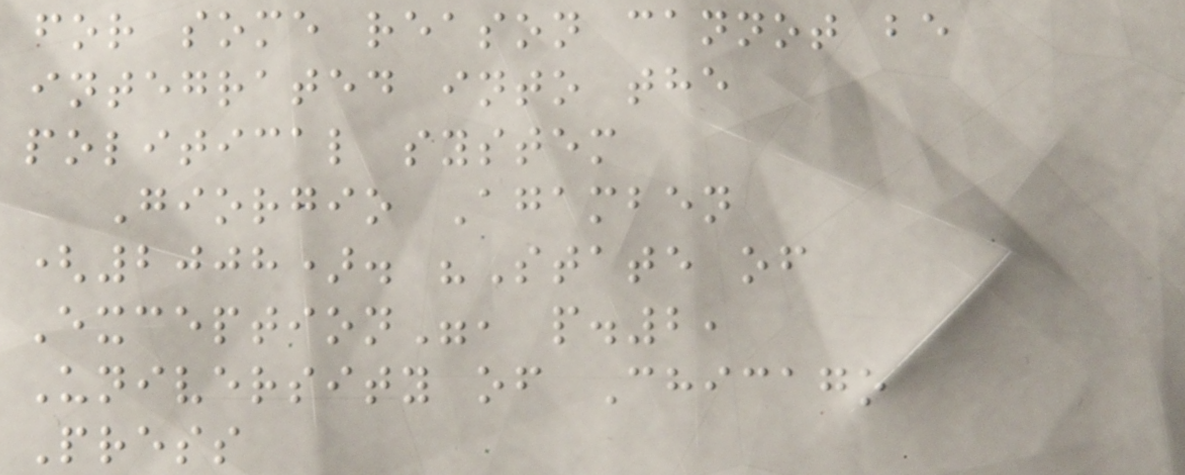for some reason cannot be
integrated into the
political system
Giorgio Agamben
(2008). "State of
Exception", p.2,
University of Chicago
Press
